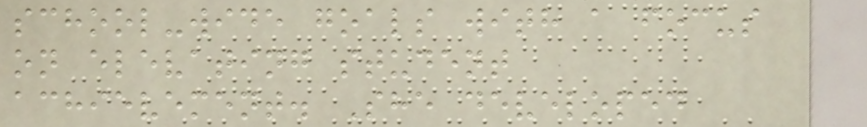school-wide goals with a focus
on elevating student
achievement. She developed
